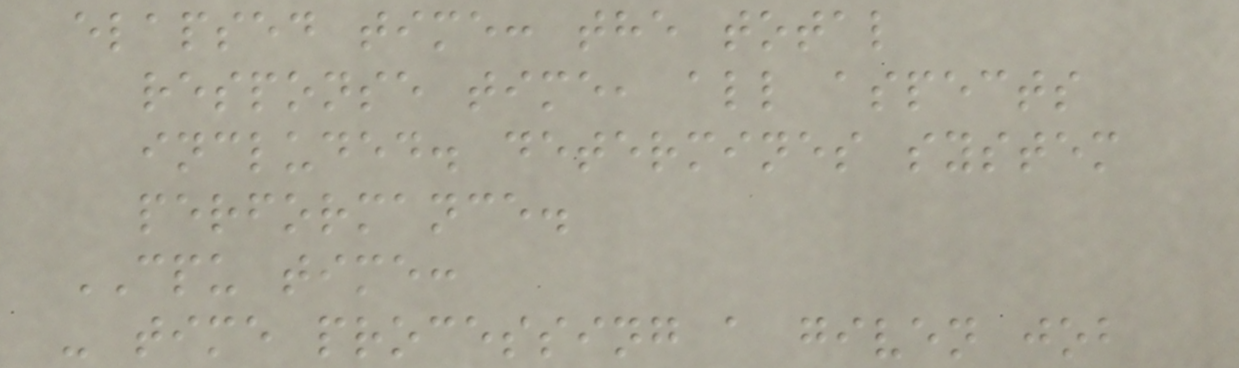elapsed time: the total
response time, all aspects
included. determines system
performance.
CPU time:
- time processing a given job
